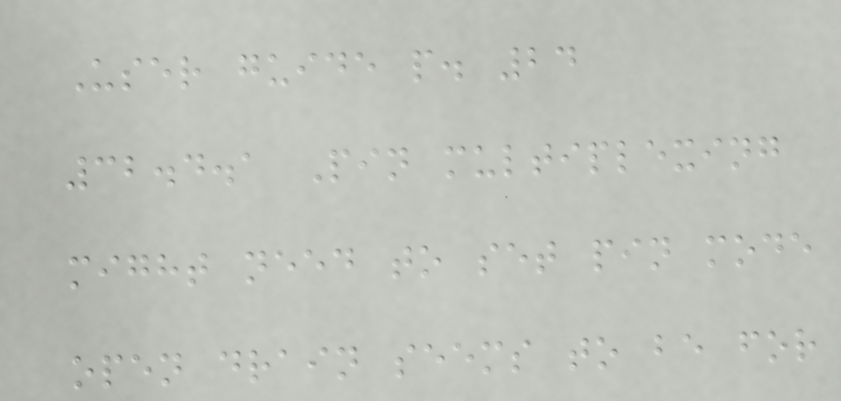User guide p. 24
32.4.1 Pin multiplexing
might need to set pin mode
open drain seems to be for
